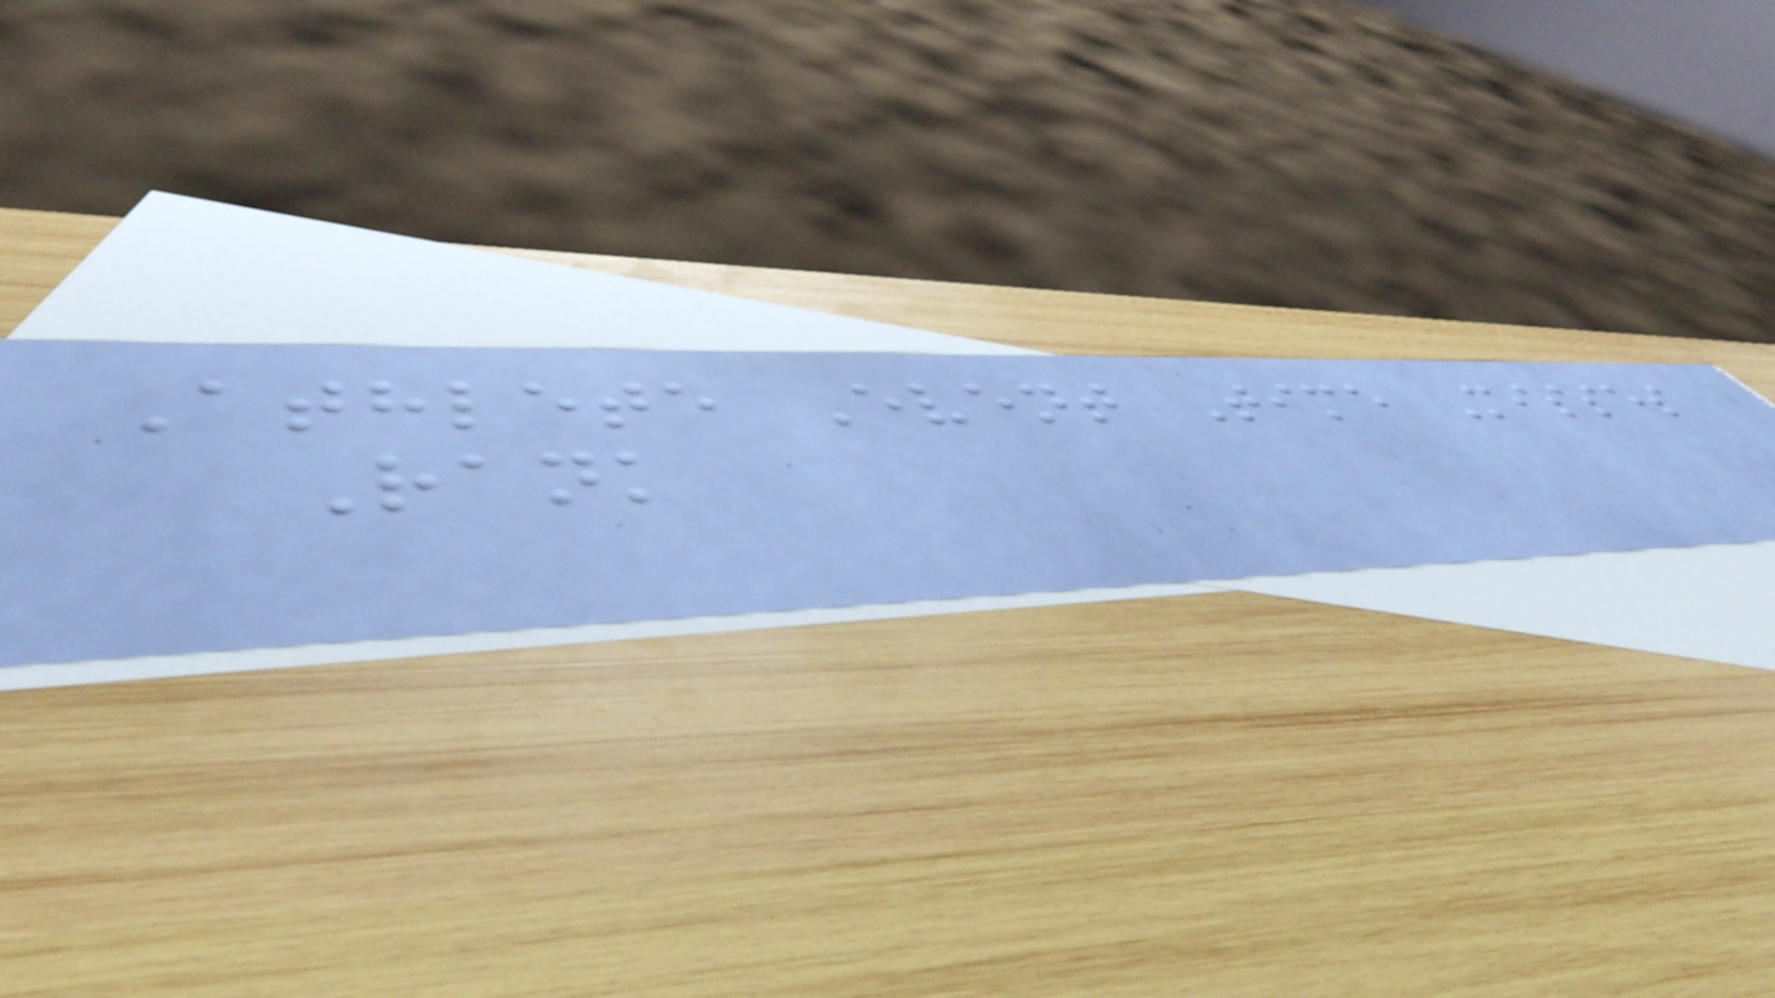Athlete Event Time Misses
Rank
